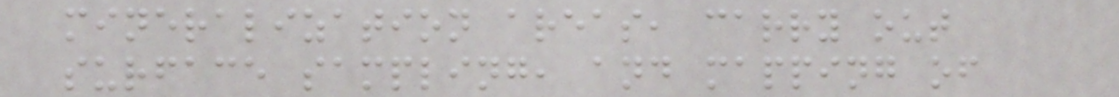mineralization areas, carry out
surface sampling, and mapping of
